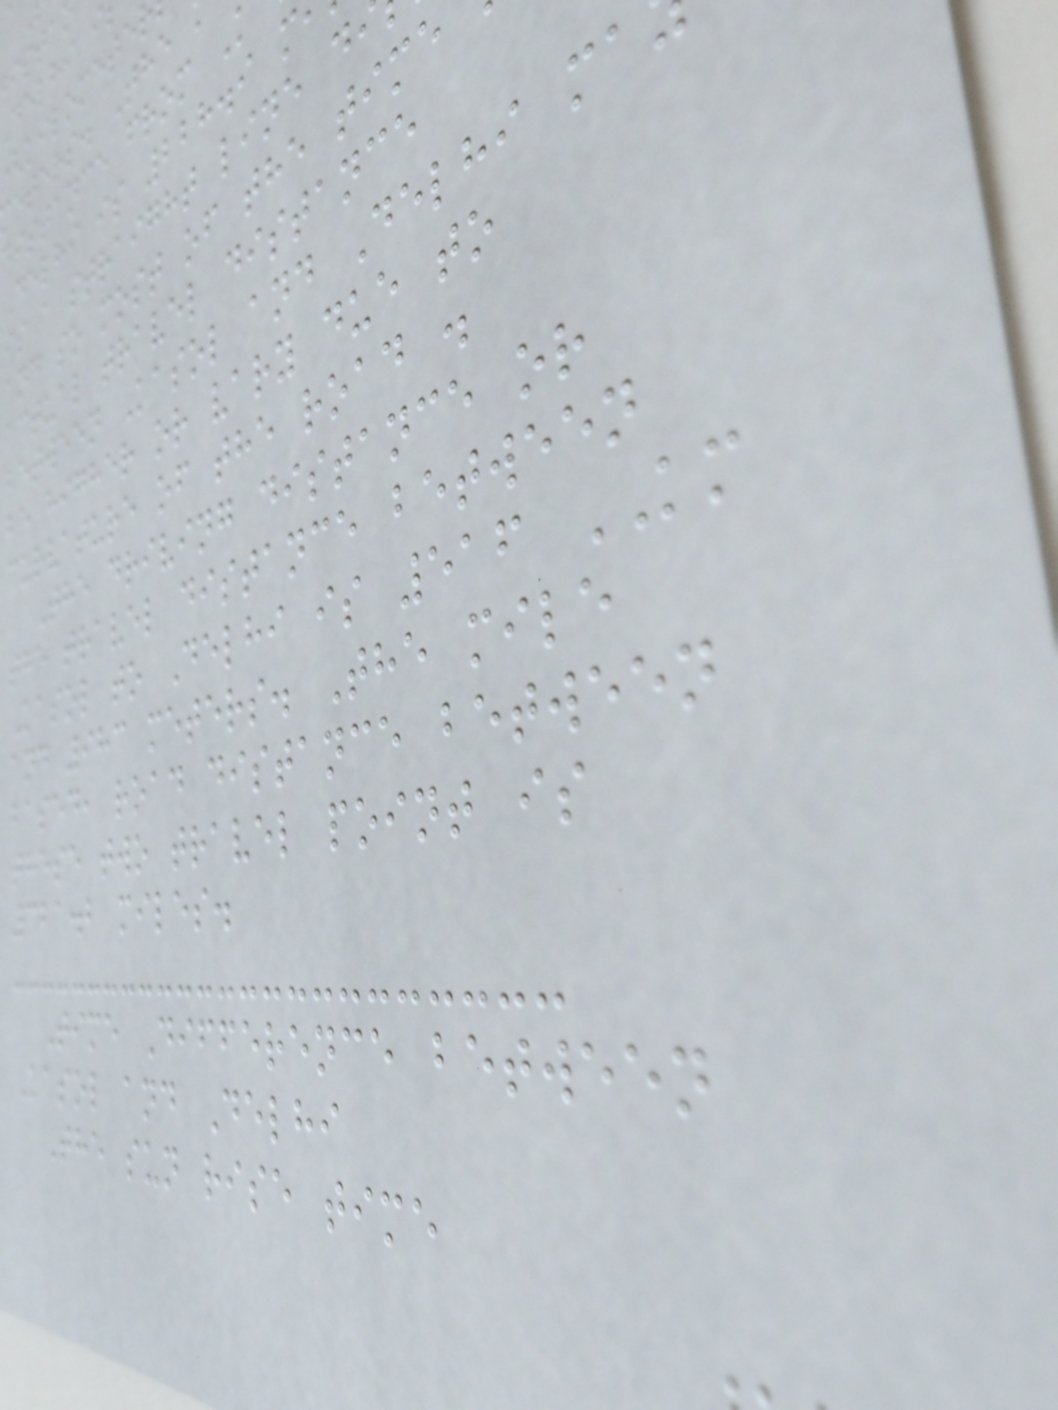delhi i
eters. The
distance from
Delhi is 228.9 m
is a straight line d
and so most of the time
actual travel distance
between Kasol and Delhi ma
be higher or vary due to
curvature of the road .
The driving distance or
the travel distance between
Kasol to Delhi is 516 KM
and 983 meters. The mile
based, road distance between
these two travel point is
321.2 miles.
Time Difference between
Kasol and Delhi
The sun rise time
